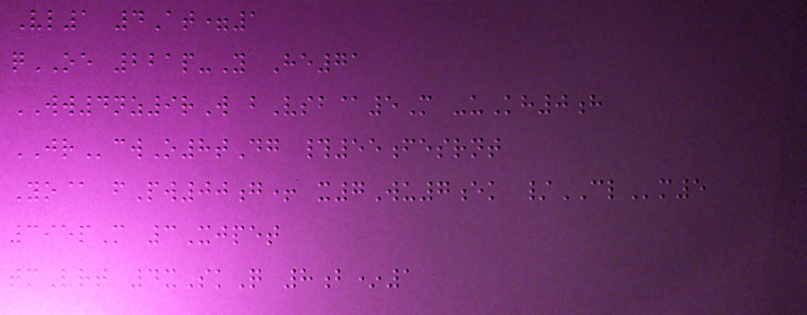Vl1 4At=1
qOE 221p-Y He71
WW4nz9rW bVsb@5M -uKh0h
JRcwO8tDg #55fesrnt
Yo@ fPw00g+ x7Wu7ek /CLm5
395pM 3Xjpet
tmVrt 4xSkQ 8b*1
